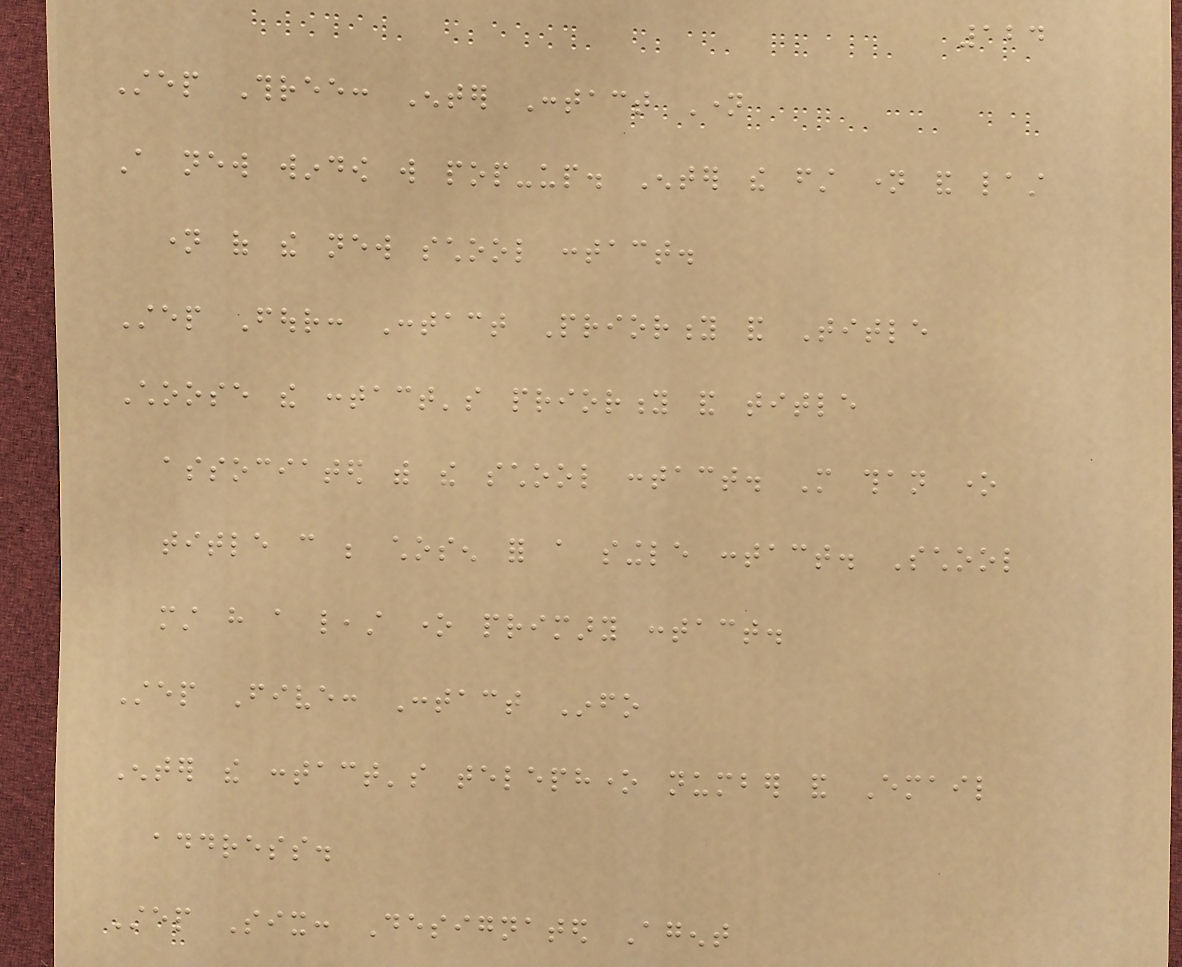124
Step Three: Enter Contact Name
A new window will pop-up. Enter the first name and last
name of the new school contact.
Step Four: Contact Priority and Title
Choose the contact's priority and title
associated with the school contact. More than one
title can be chosen for a single contact. School
must have a least one primary contact.
Step Five: Contact Info
Enter the contact's telephone number and Email
address.
Step Six: Designated Agent
